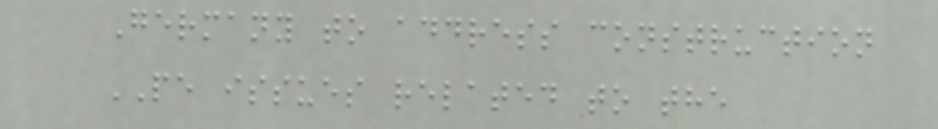Germany to address construction
PE issues related to the
